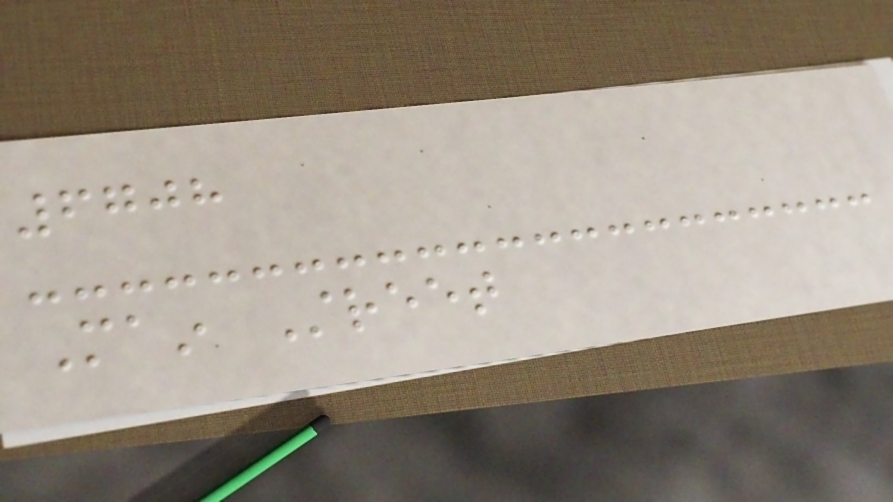6708
Main Street
